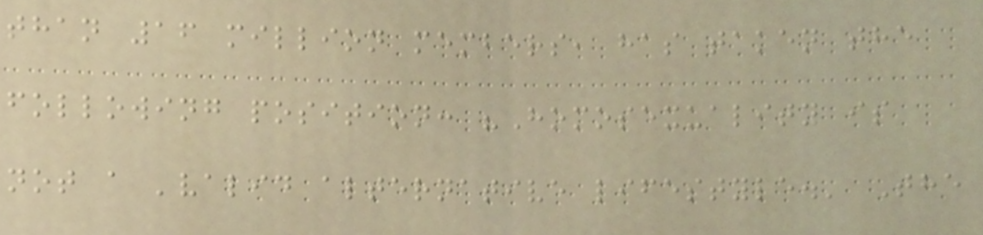than 16 million members, has taken the
following position: "Homosexuality is
not a 'valid alternative lifestyle.' The
